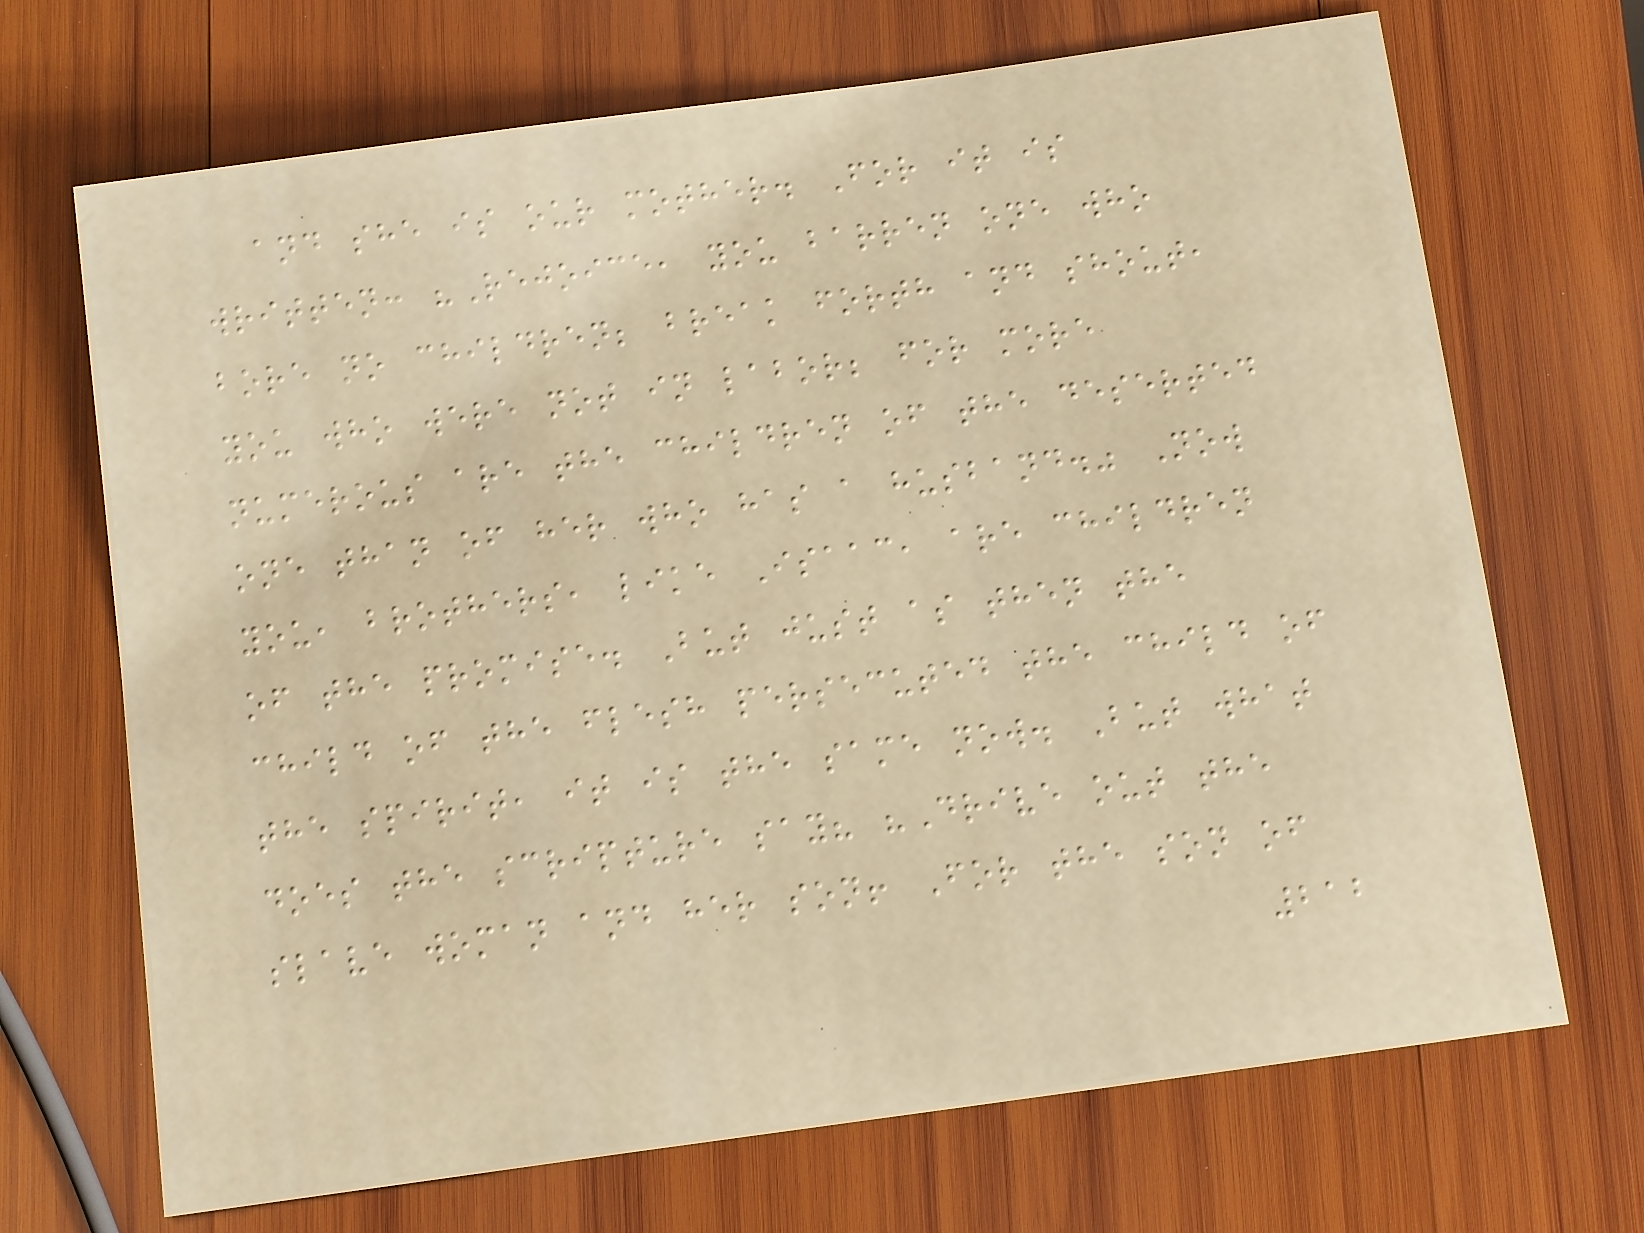and she is our mother. For it is
written: "Rejoice, you barren one who
bore no children; break forth and shout,
you who were not in labor; for more
numerous are the children of the deserted
one than of her who has a husband." Now
you, brothers, like Isaac, are children
of the promise. But just as then the
child of the flesh persecuted the child of
the spirit, it is the same now. But what
does the scripture say? "Drive out the
slave woman and her son! For the son of
212
